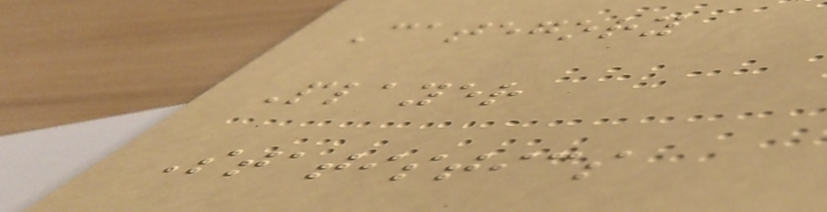Category
Player
Statistics
